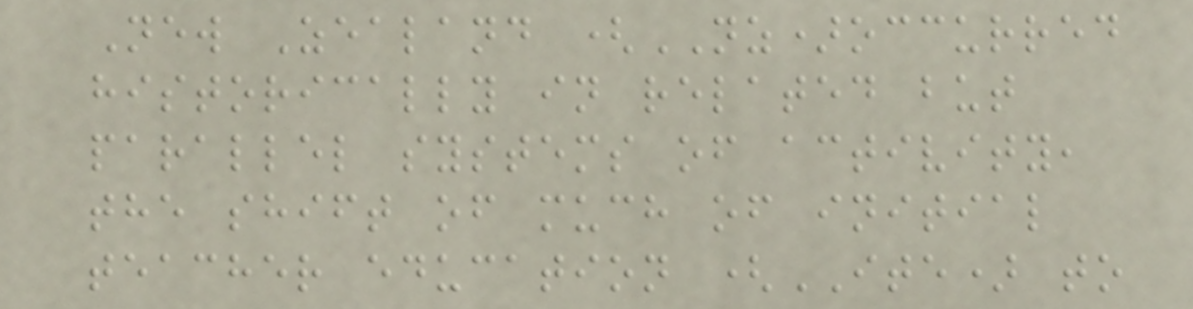New Zealand (NZ)occurred
historically in related but
parallel systems of activity,
the shift of much of initial
teacher education (ITE) to
